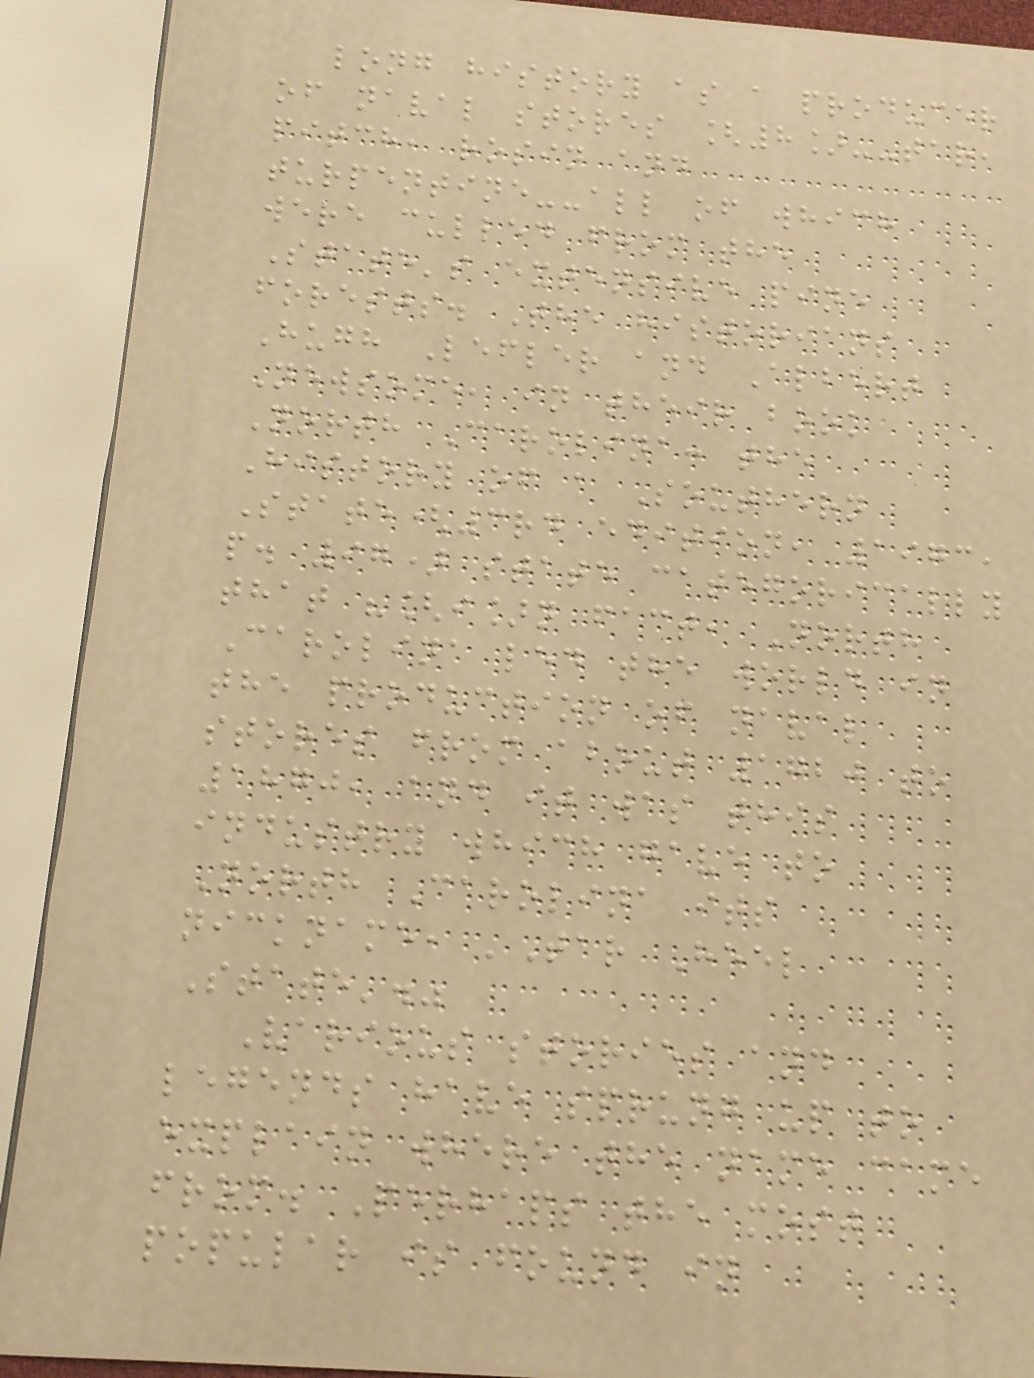long history as a producer
of naval stores [8]--tar,
pitch, rosin and
turpentine--all of which
were culled from the
State's extensive pine
forests. The historians
Hugh Lefler and Albert
Newsome, in their book
North Carolina: the
History of a Southern
State(3rd edition, 1973,
p. 97) state categorically
that "[i]n fact, North
Carolina led the world in
the production of naval
stores from about 1720 to
1870, and it was this
industry which gave to
North Carolina its
nickname, 'Tar Heel
State'."
Various stories and
legends have sprung up to
explain where the name came
from. Perhaps the most
popular is found in
